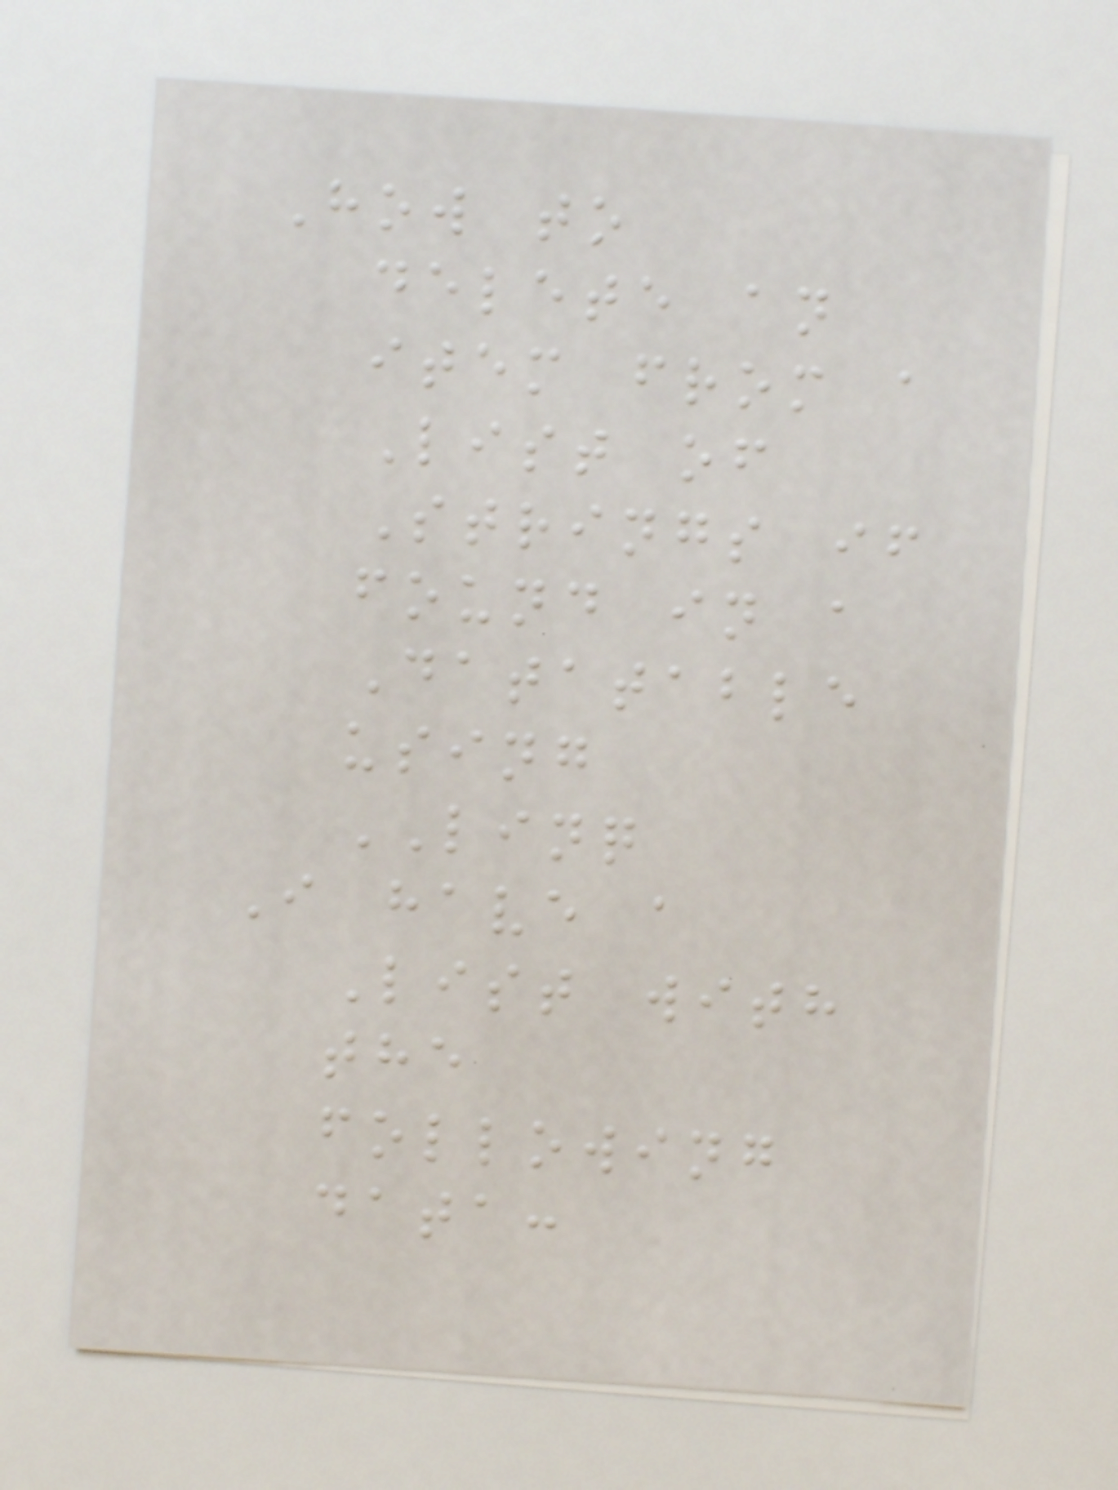How to
delete an
item from a
List of
Strings if
found in a
Datatable
using
LINQ
I have a
List with
the
following
data:
